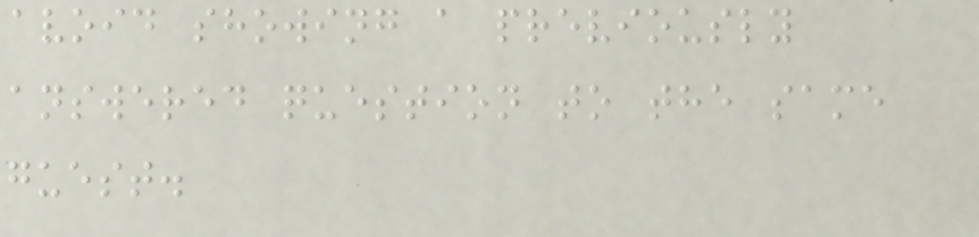avoid showing a previously
answered question to the same
guest.
